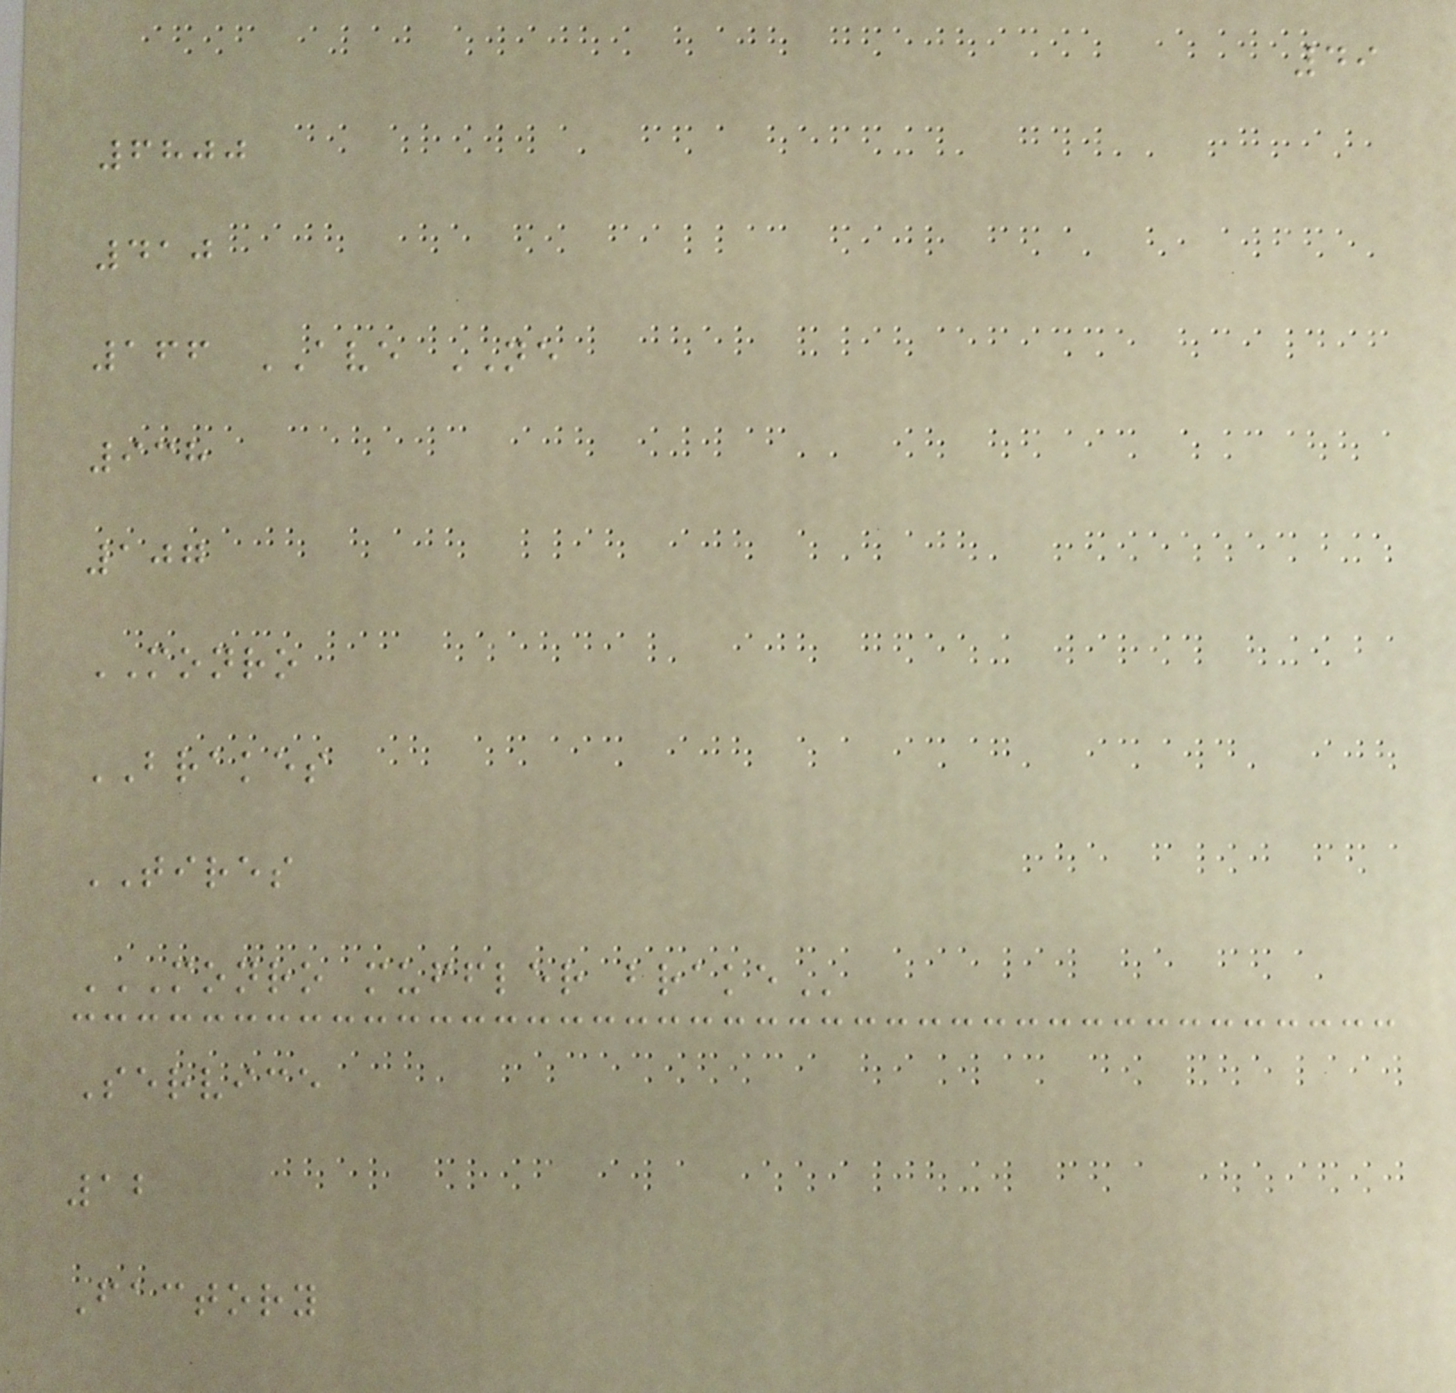49
6800
410
166 AVE NE
938
107
MONRO
BRAKES
TIRES
MONRO MUFFLER BRAKE
Service
12
Factory
